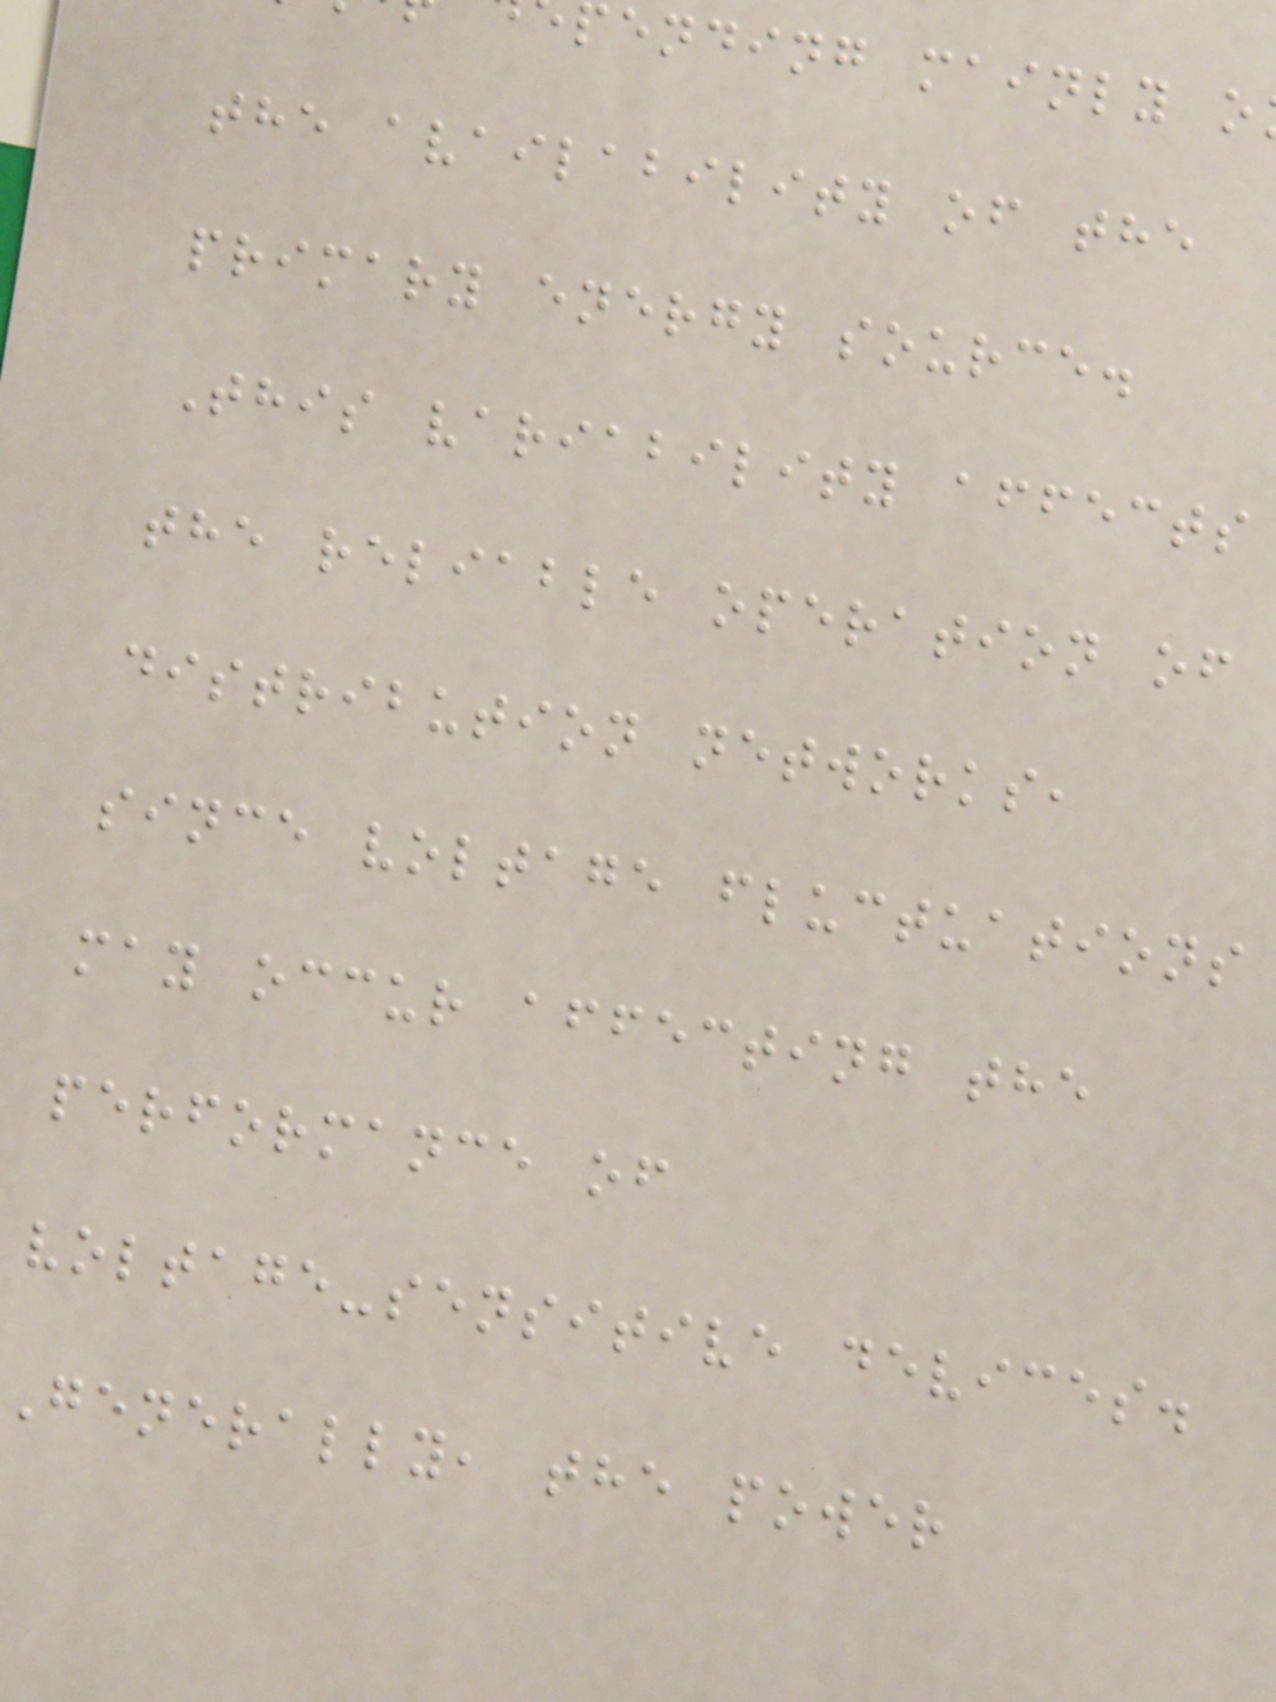pending mainly o
the availability of the
primary energy source.
This variability affects
the reliable operation of
distribution networks,
since voltage fluctuations
may occur affecting the
performance of
voltage-sensitive devices.
Generally, the power
